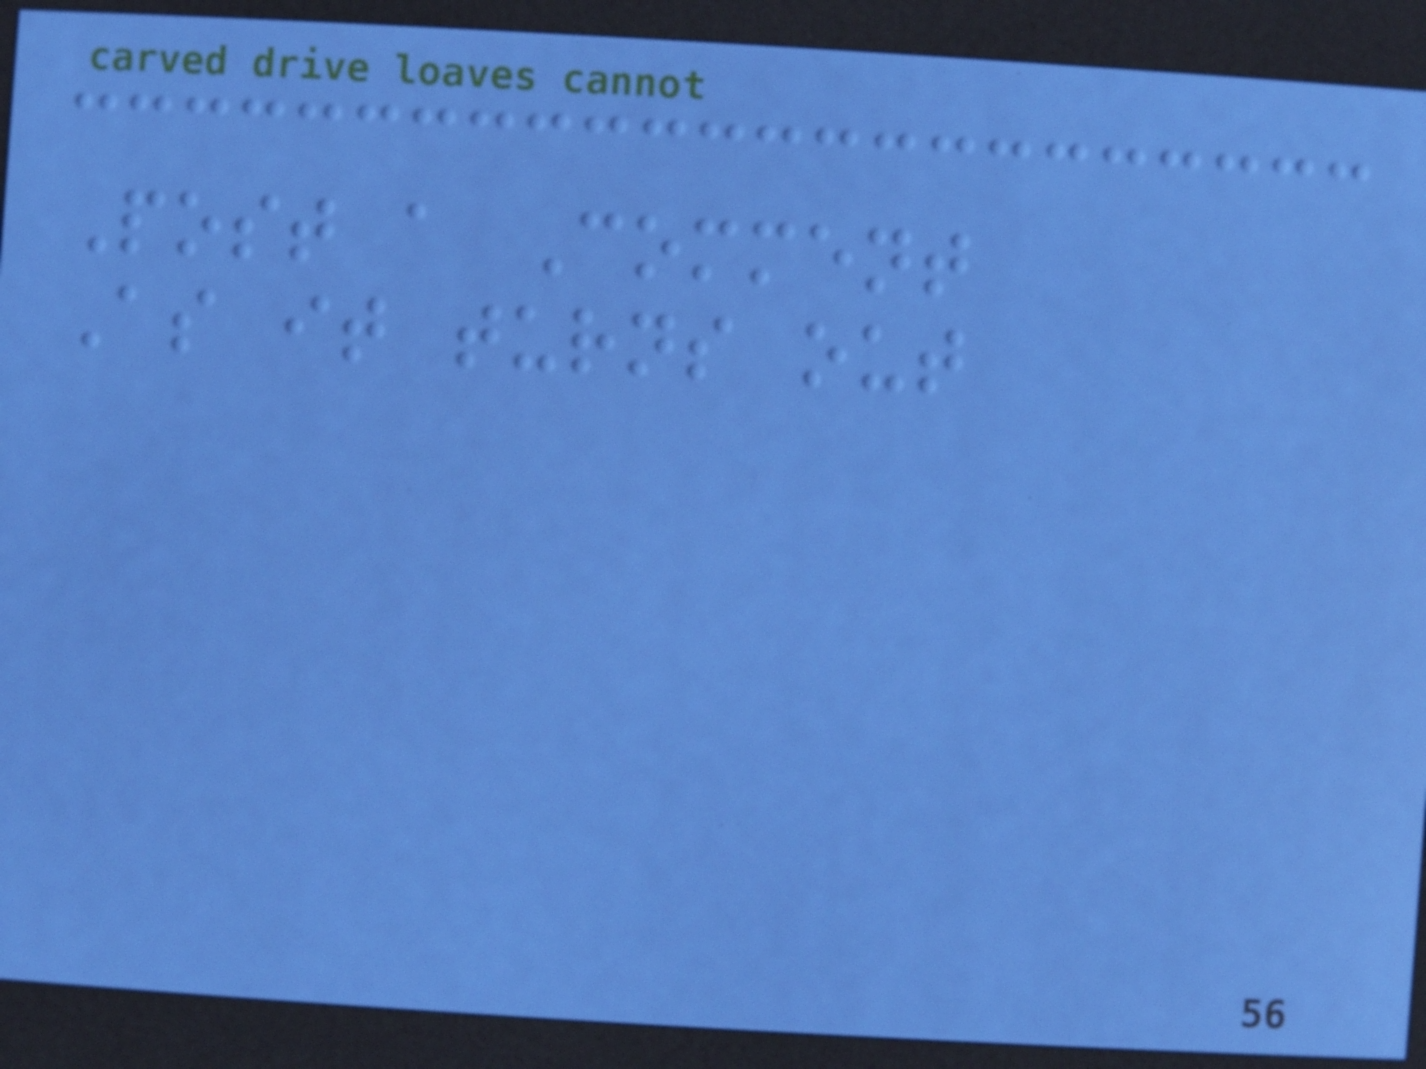Post a Comment
As it turns out
